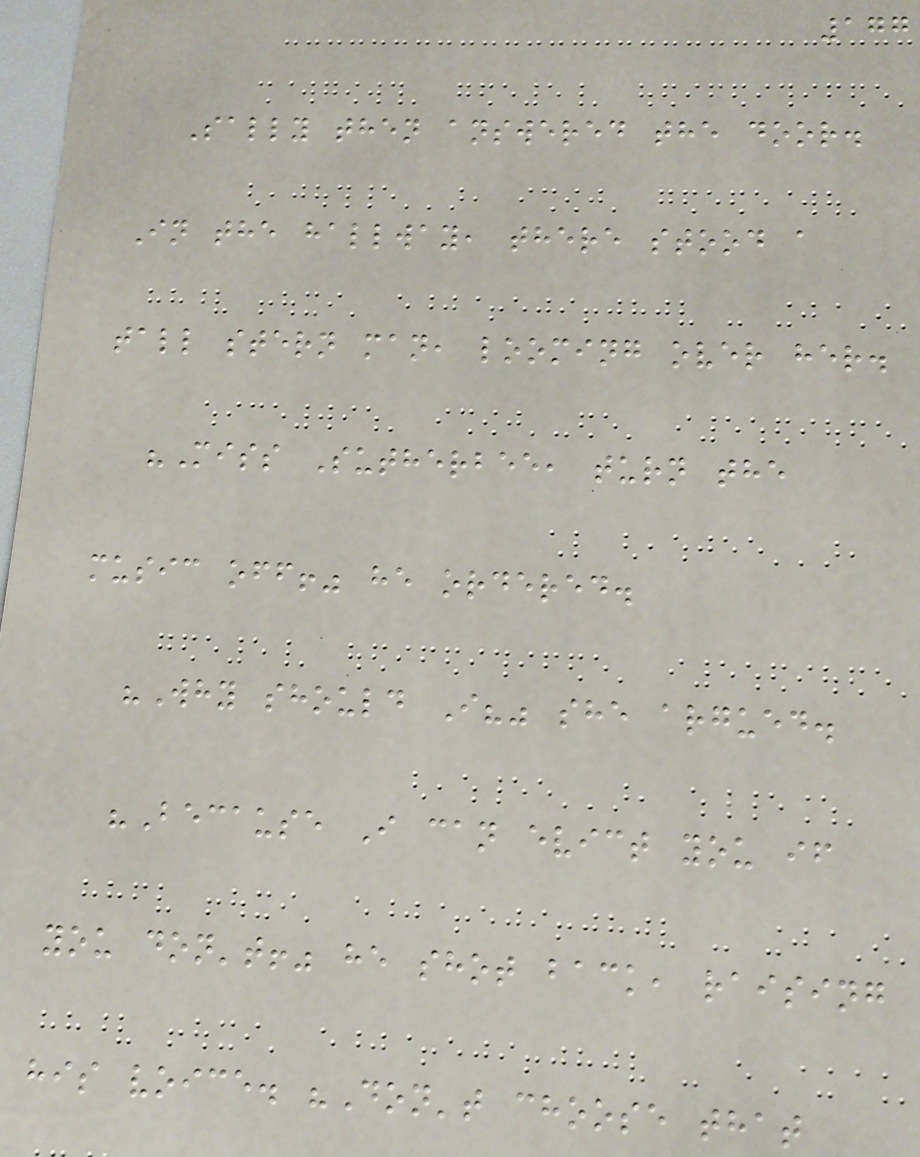177
Sally then answered the door.
In the hallway, there stood a
tall stern man, looming over her.
"Miss Sutherbee, turn the
music off!" he ordered.
"Why should I?" she argued.
"Because I can evict you if
you don't!" he shot back, raising
his voice. "Don't choose that
